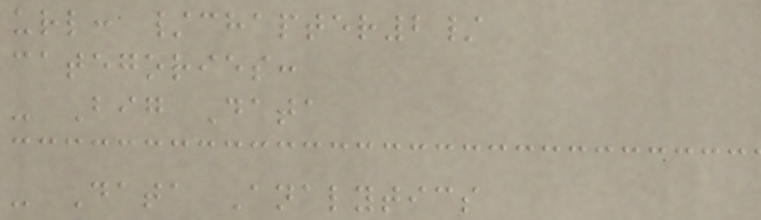url: /chapter2/
categories:
- Big Data
- Data Analytics
